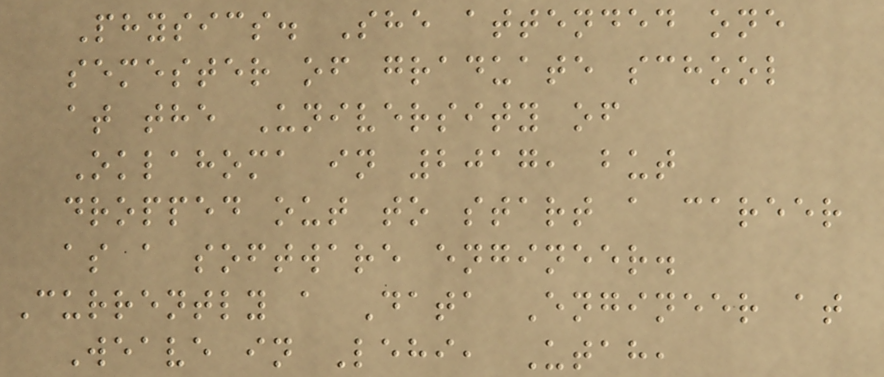Physics. She attended one
semester of graduate school
at the University of
Oklahoma in 2017, but
dropped out to start a career
as a software engineer.
Currently a Data Engineer at
Weave in Lehi, Utah,
